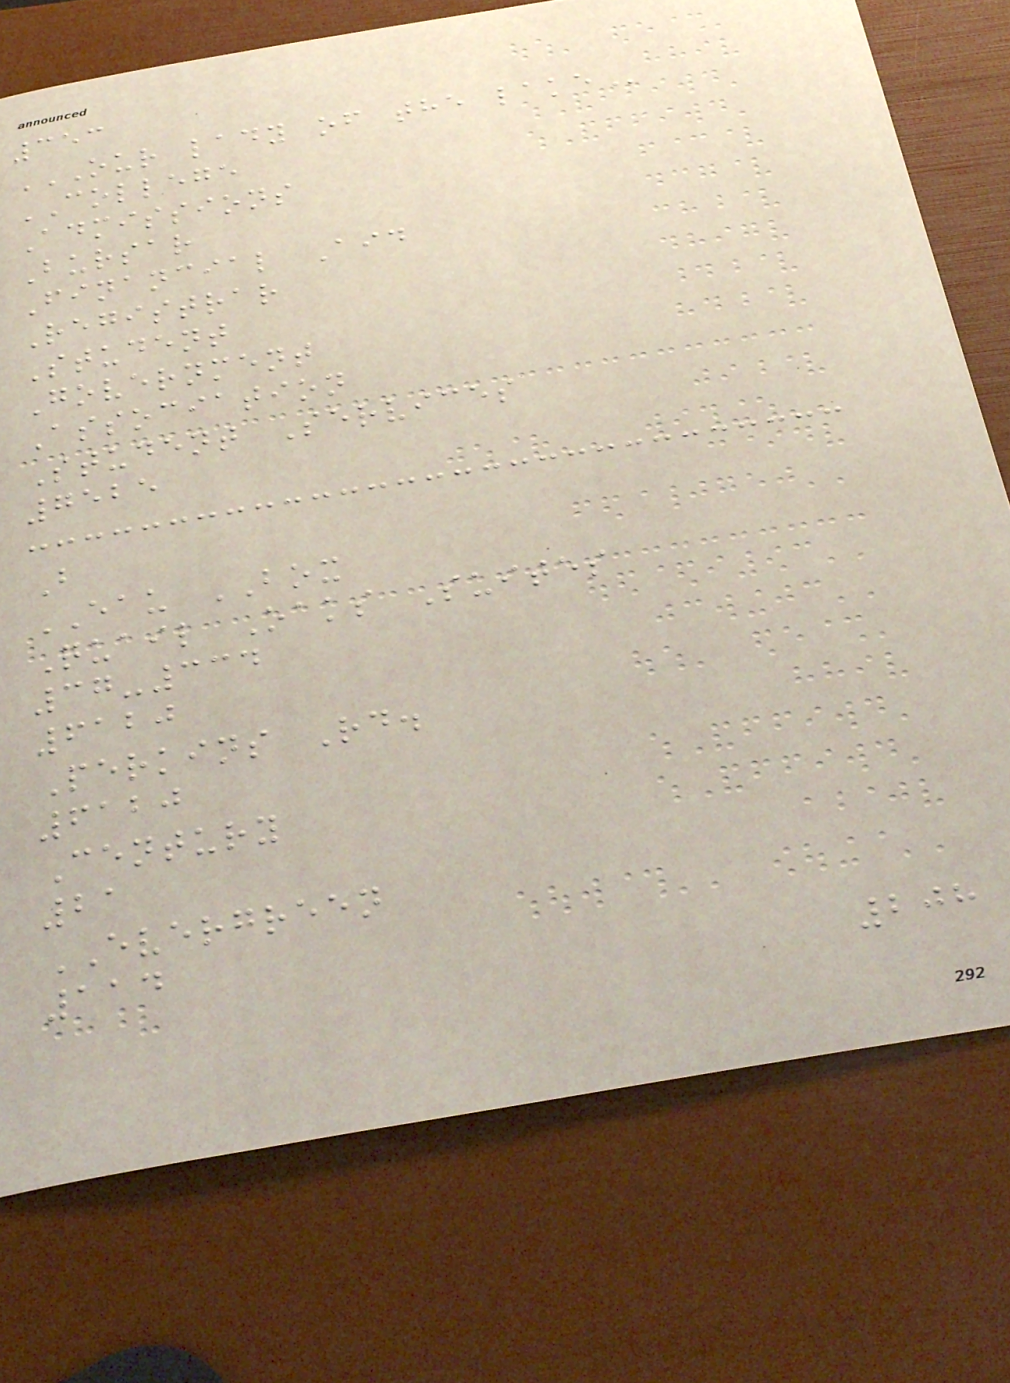353
OUR LADY OF THE LAKE
COLLEGE
Admissions
Bursar
Financial Aid
Registrar
Student
Government
Association
Student Services
7525
B
EAU BOX
Quail Oaks Suites
37-334
6120
Perkins Rd.
6120
Century
21
EVERGREEN
114
208
